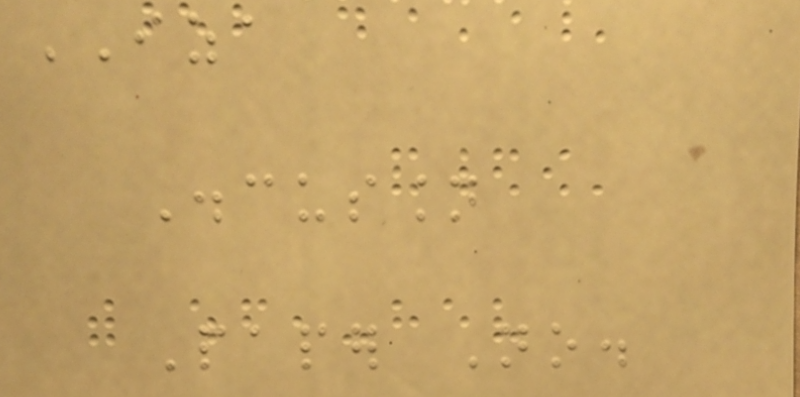IZA
Discussion
Paper No.
